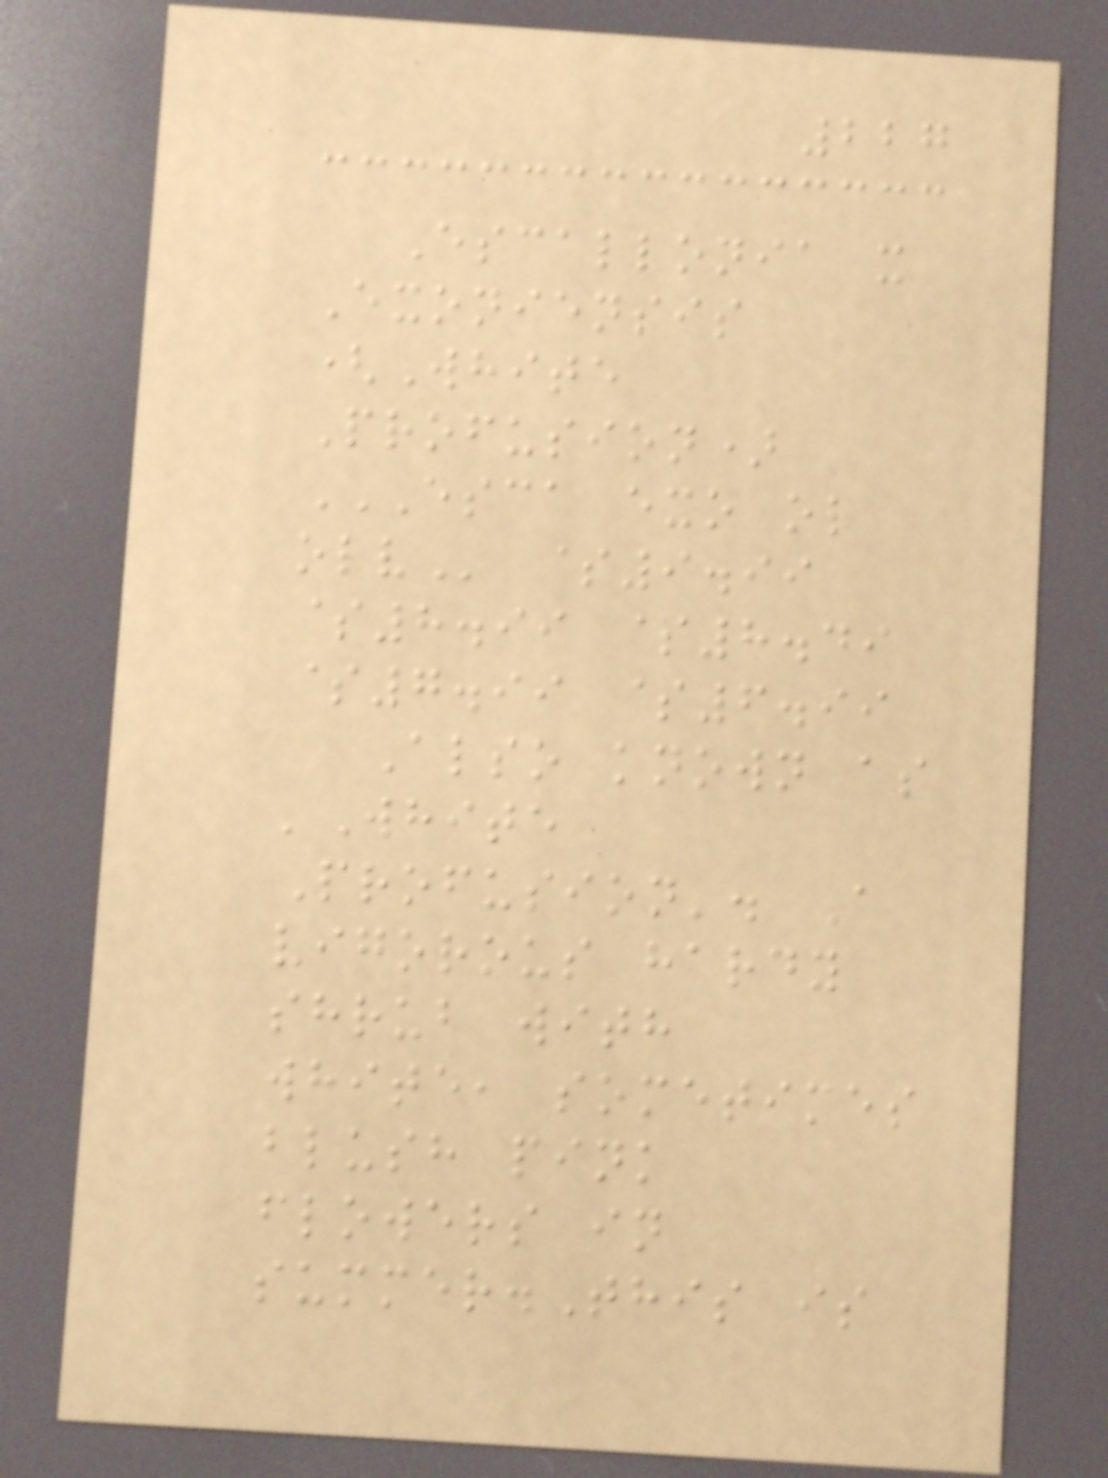227
Escallonia x
Exoniensis
(White
Profusion)
ESCA EXO OL
OLV $9.99
$8.99 $8.49
$7.99 $6.99
Also known as
'White
Profusion'. A
vigorous hardy
shrub with
white, sometimes
blush pink
flowers in
summer.This is
